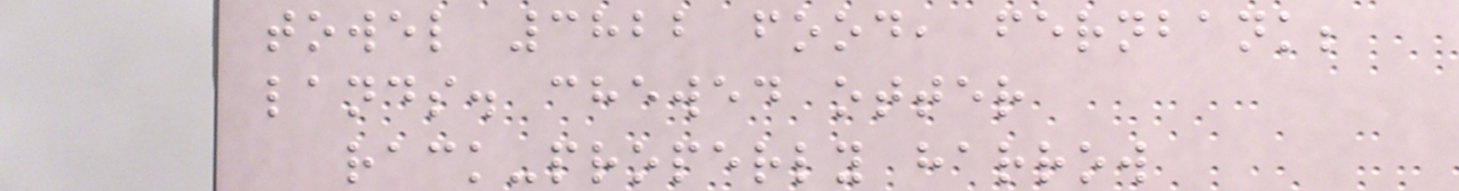towel 3822 food, fernbank;
lands. chewed otter
rack-properly harrow
